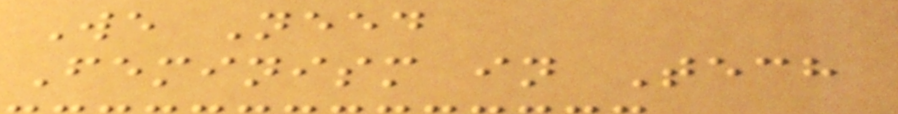We Need
Feminism in Tech
